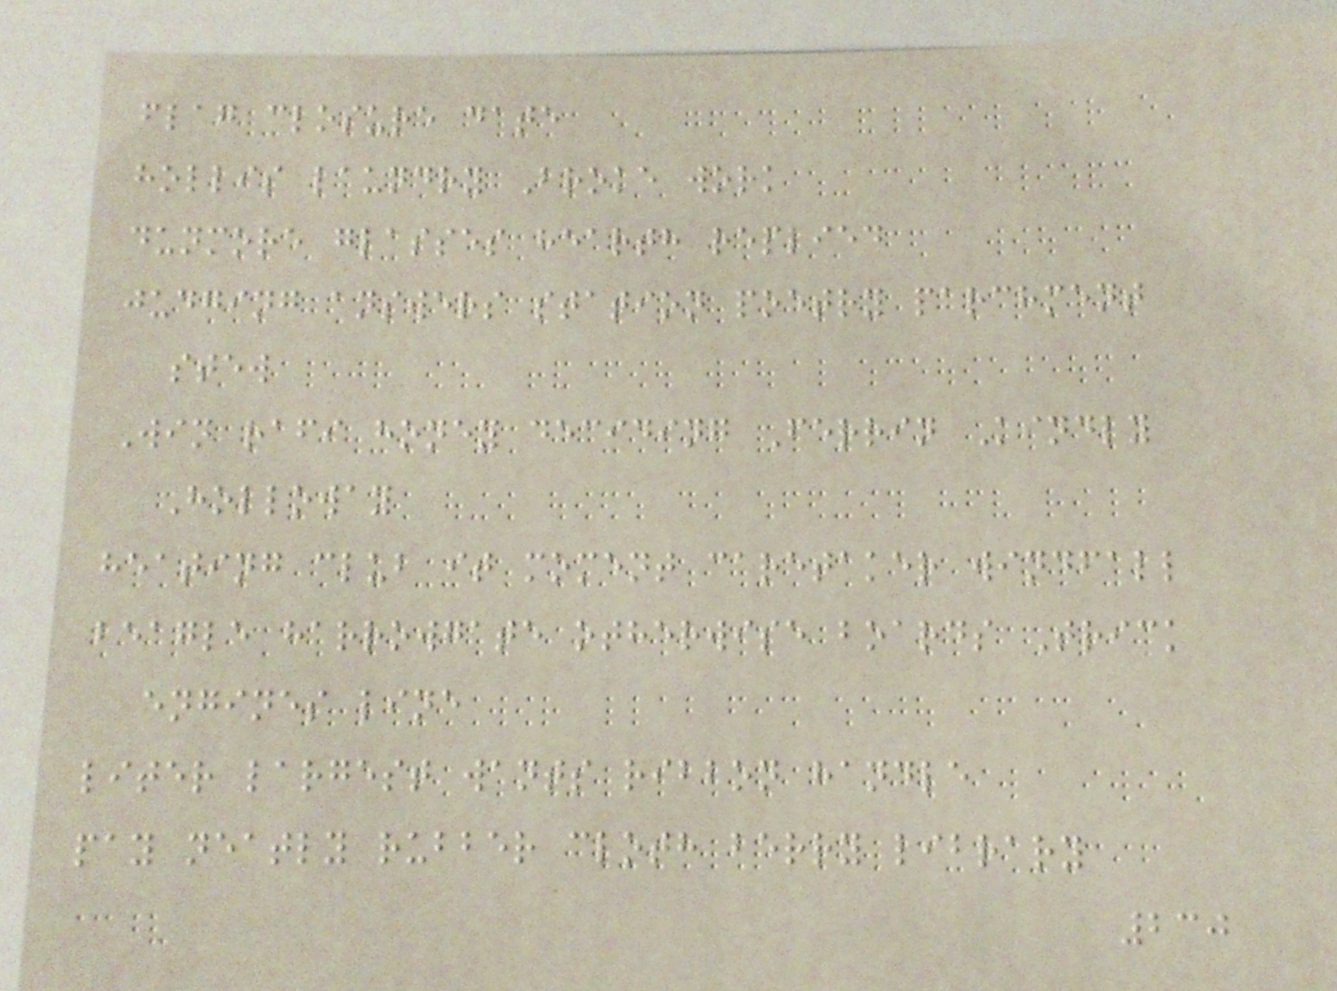flag closure date
hollis laundry Broke work
dunmore glasses hearth replied
judging answers station poetry parchment
stew
Win rafi honey deciding Ferrin Kindly
Holloway
heating club it moment caretaker windfall
beagle harrowgate otherwise boards Trick
engines line
liter largest wants ribbon handle
pay neatly rubber cloth berry library
230
